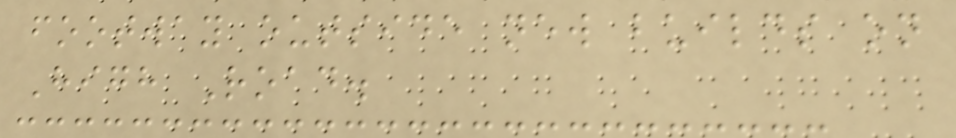footway outside new builds on
High Road.
